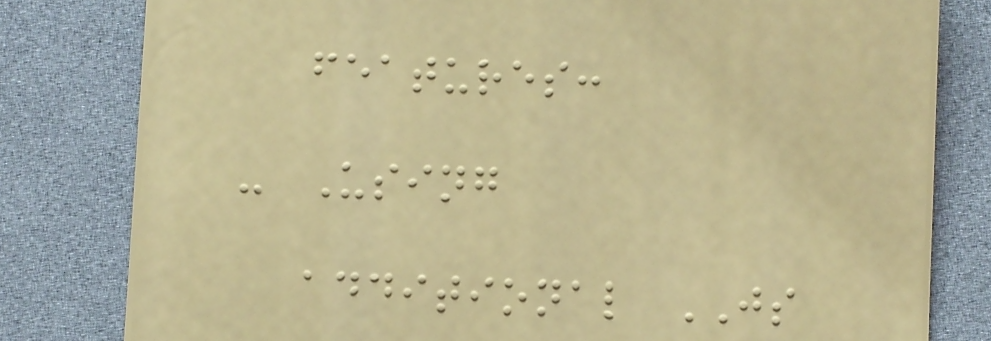features:
- Using
additional JS
